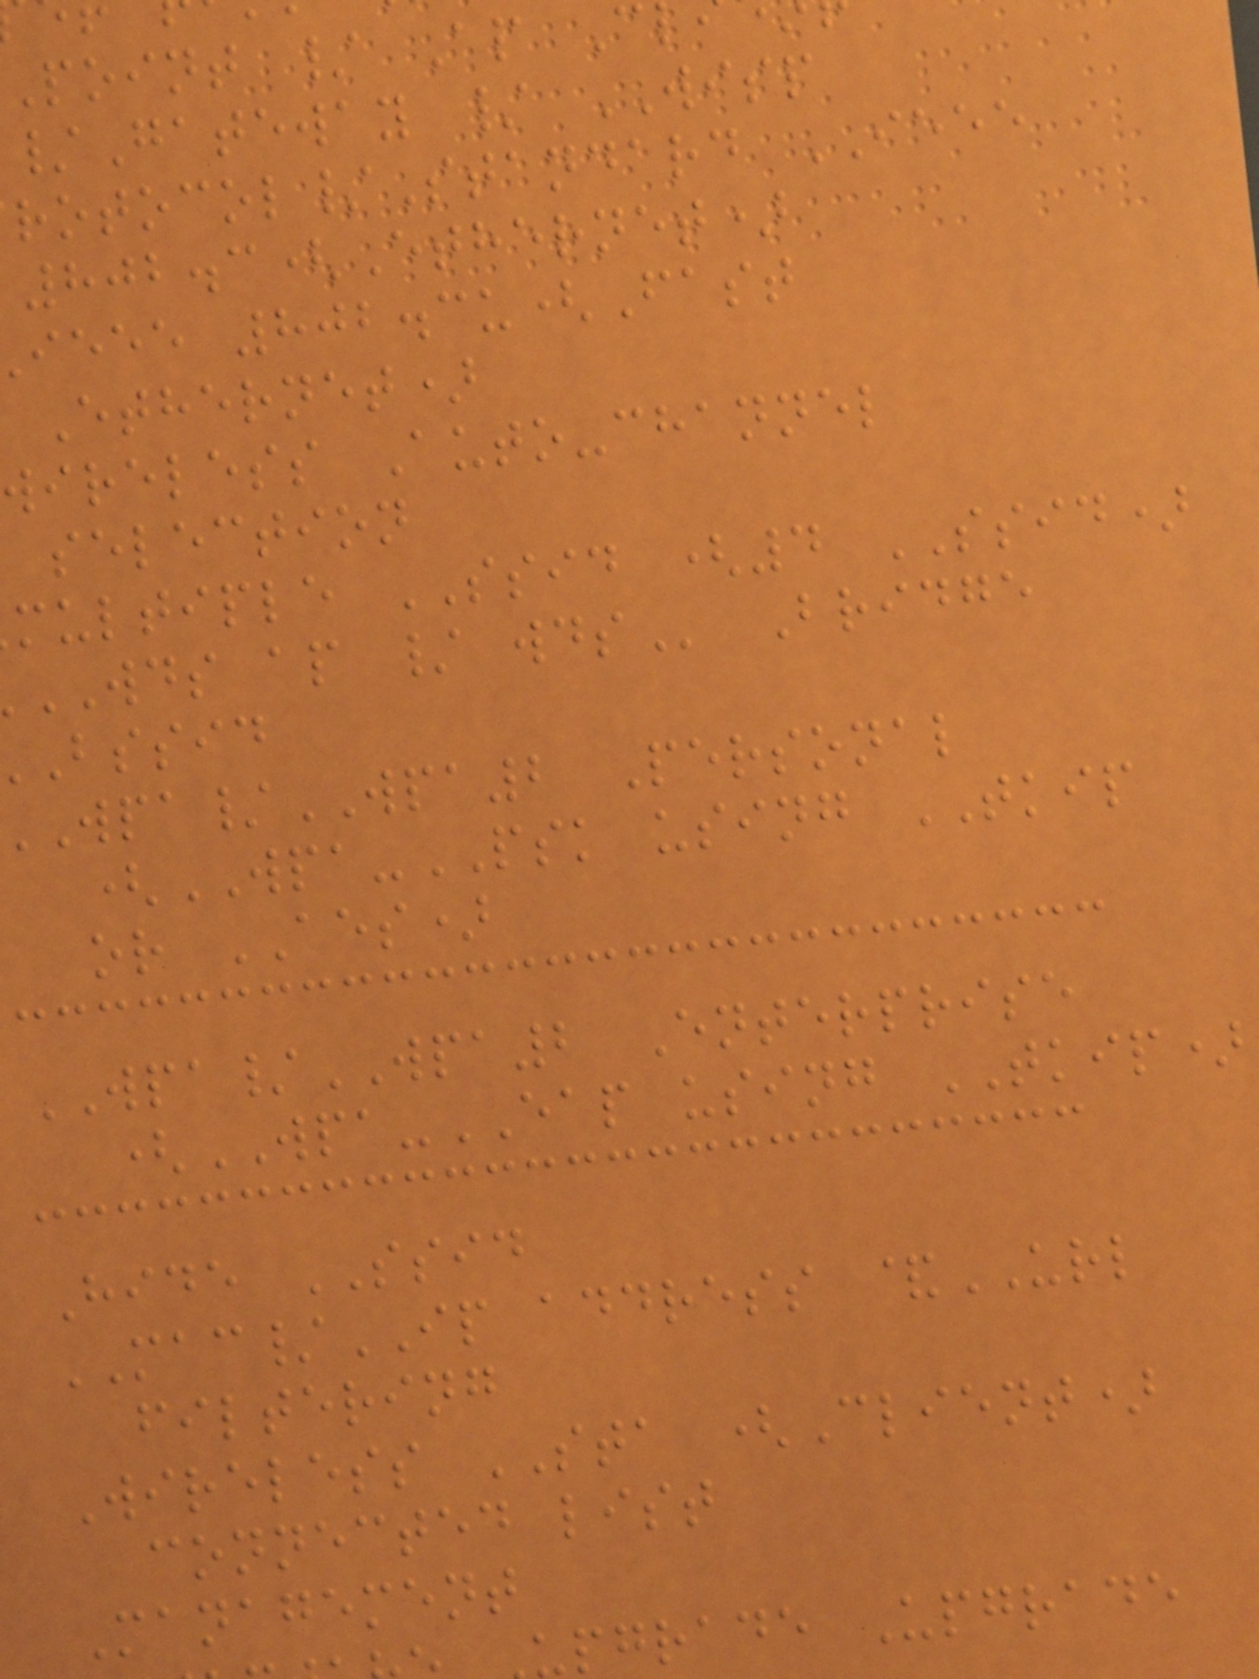Point / Ap C
/Gateway / WISP
rotocol/Standard IEEE
802.3(Ethernet)
ieee 802.3u(Fast
Ethernet)
wireless Auto-channel
selection
multiple SSID (4 SSID)
WDS ap /
bssid
/WPA2 Personal
(WPA-PSK using TKIP
or AES)
WPA/WPA2 Enterprise
(WPA-EAP using TKIP)
Hide SSID
MAC/IP address &URL
filtering
Wireless STA (Client)
connected list
Management
pgrade Upgrade
